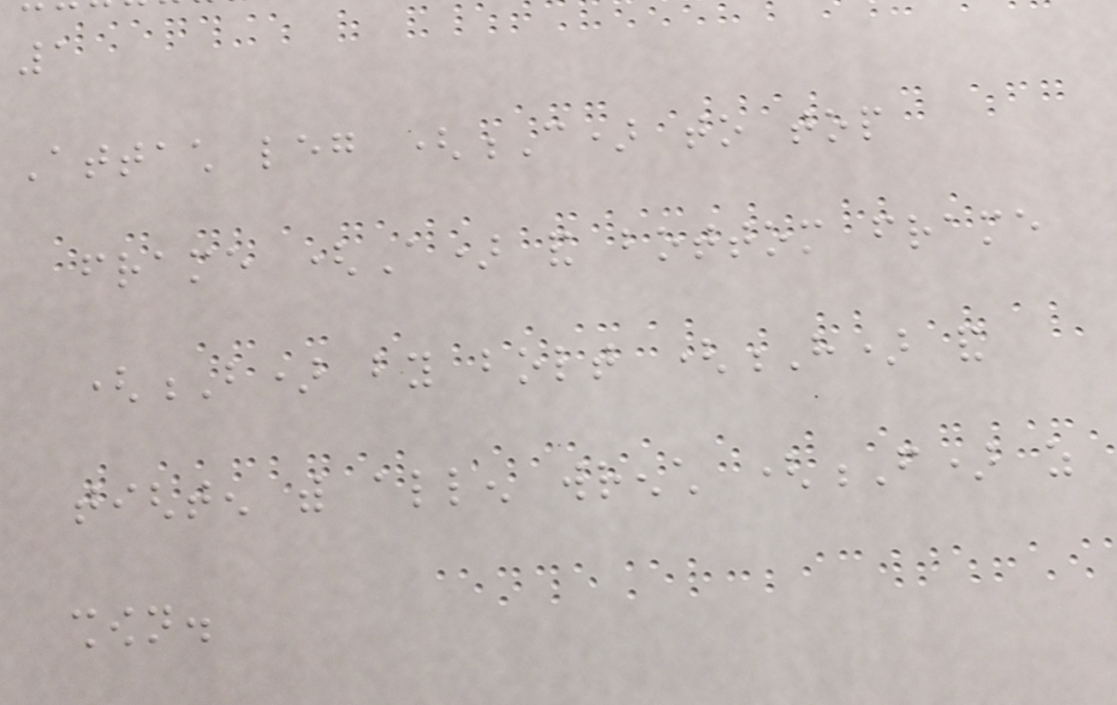1
Attach leg (C) to top
frame (A) and bottom frame
(B) by bolt (H) and
tighten with allen wrench (F) as
shown.
